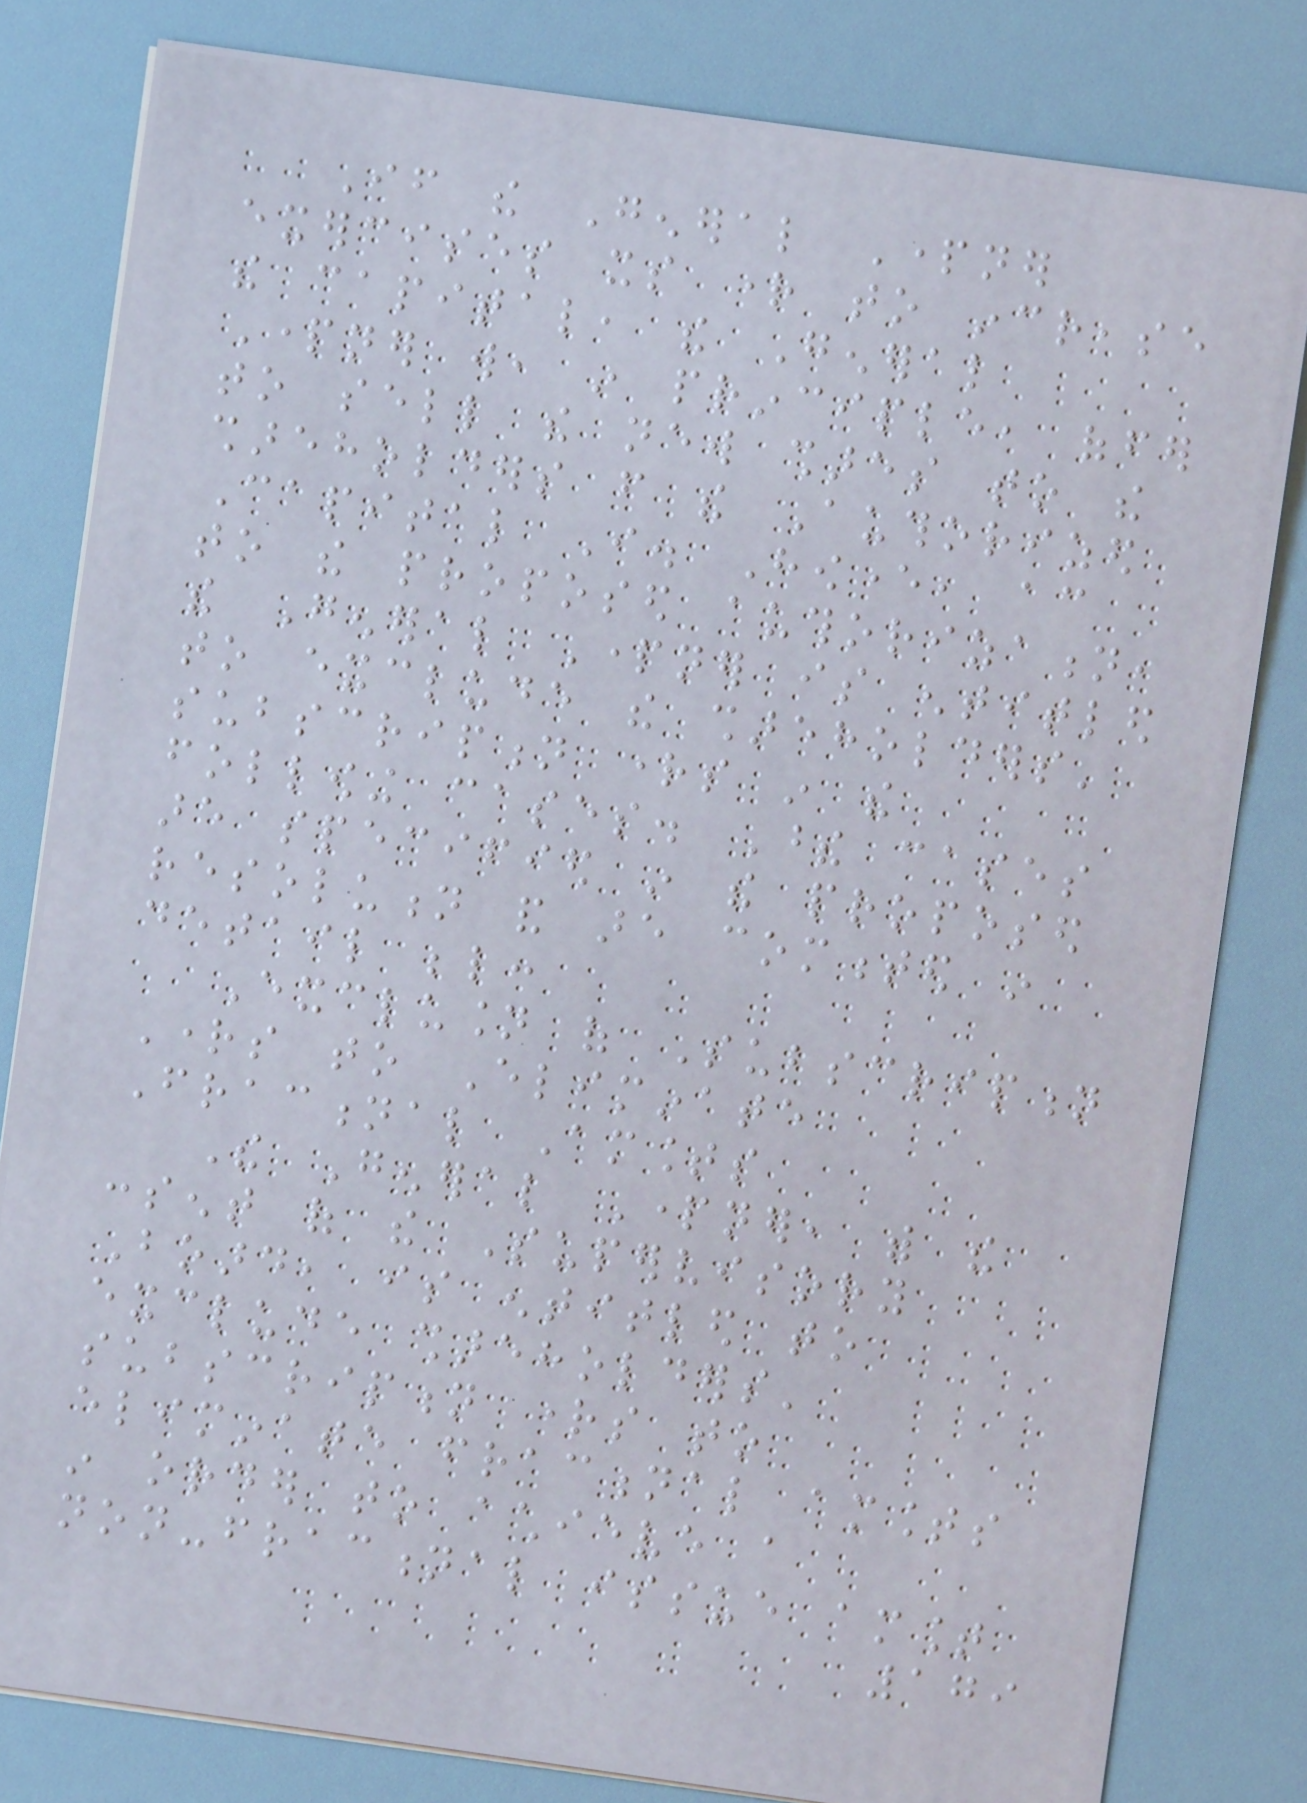If the General Partner
exercises its right to increase
the capital, the General
Partner will, in principle, offer
to sell the new shares to the
shareholders from the Authorized
Capital I. However, according
to the proposed authorization,
the General Partner is entitled
to exclude the shareholders'
subscription rights in the
following cases. These cases
are specified in the proposed
resolution and are commented in
detail below:
Exclusion of Subscription
Rights to Eliminate
Fractional Amounts
The General Partner, with the
consent of the Supervisory
Board, is entitled to
exclude shareholders'
subscription rights to
eliminate fractional amounts
in order to achieve a
non-fractional issue amount
179
